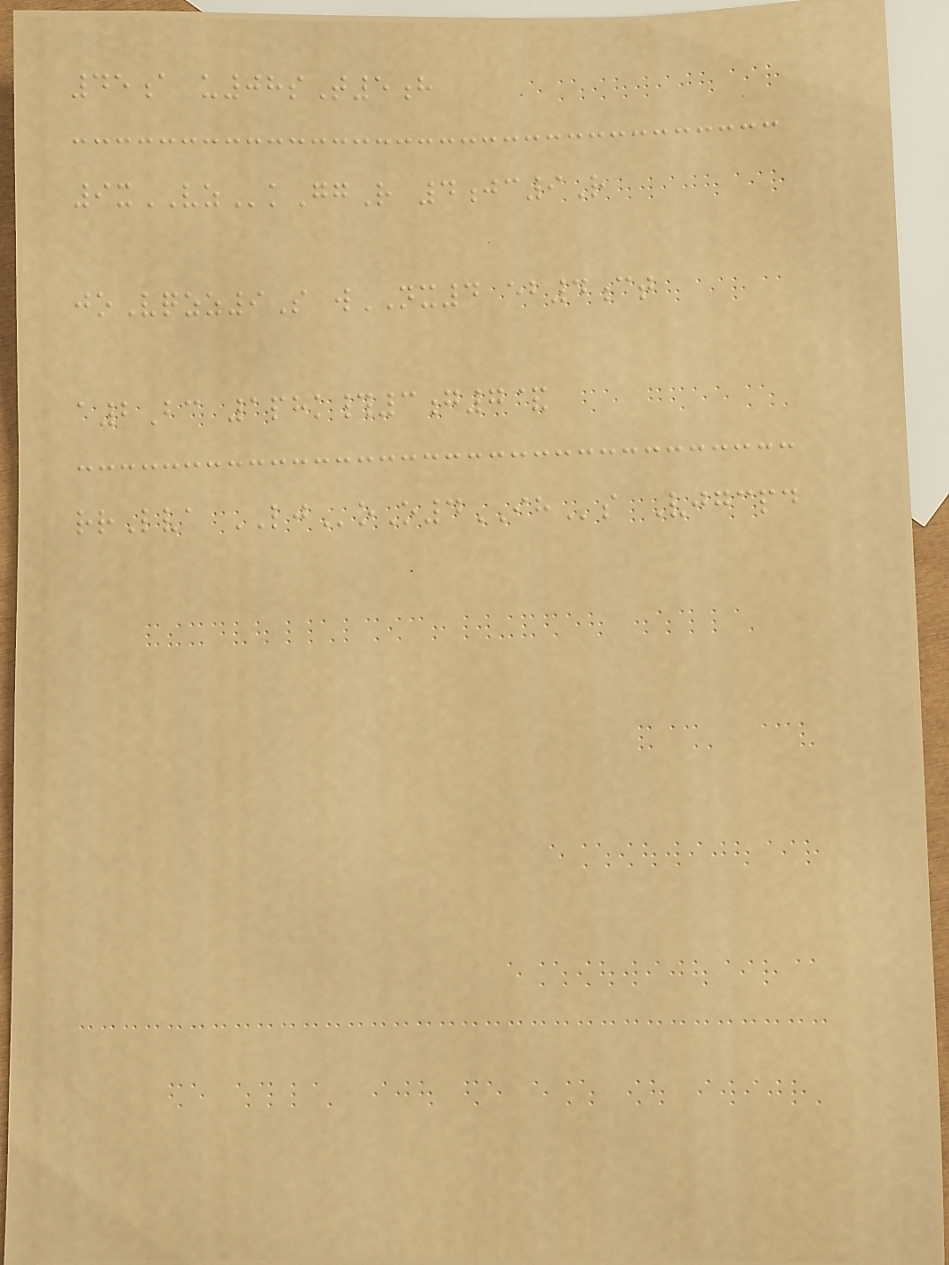45a u08sT5h
9xVZkGgR 4jc9R
joVqzz9S wNX4 eb4ct
a2Bc 1phk#3g7&
rrLva LJoO4IHs Vjgcpd
